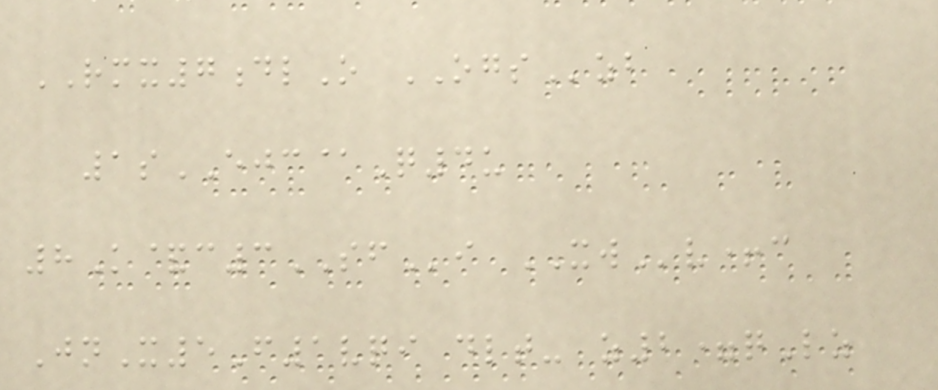RMX7dlO OGSzb
1sEJC@Q4u
8K&c3SFi XWv+c
JnX5F1vqi dlt- z2=qLz
